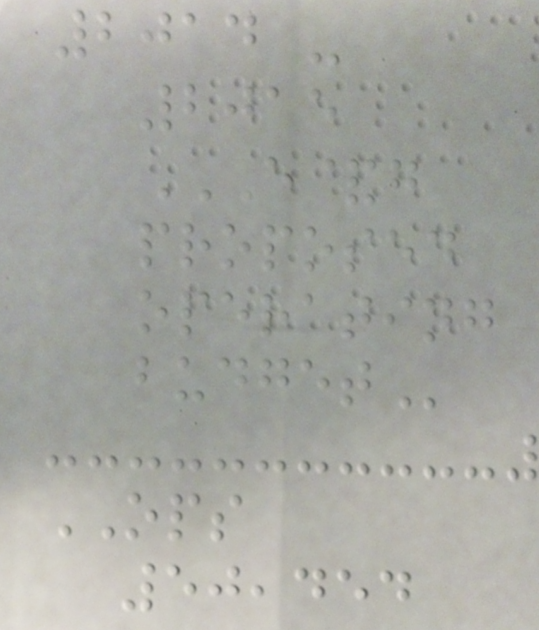2014 -
2015
E&G
PROPOSED
OPERATING
BUDGET
OPS
50,454
